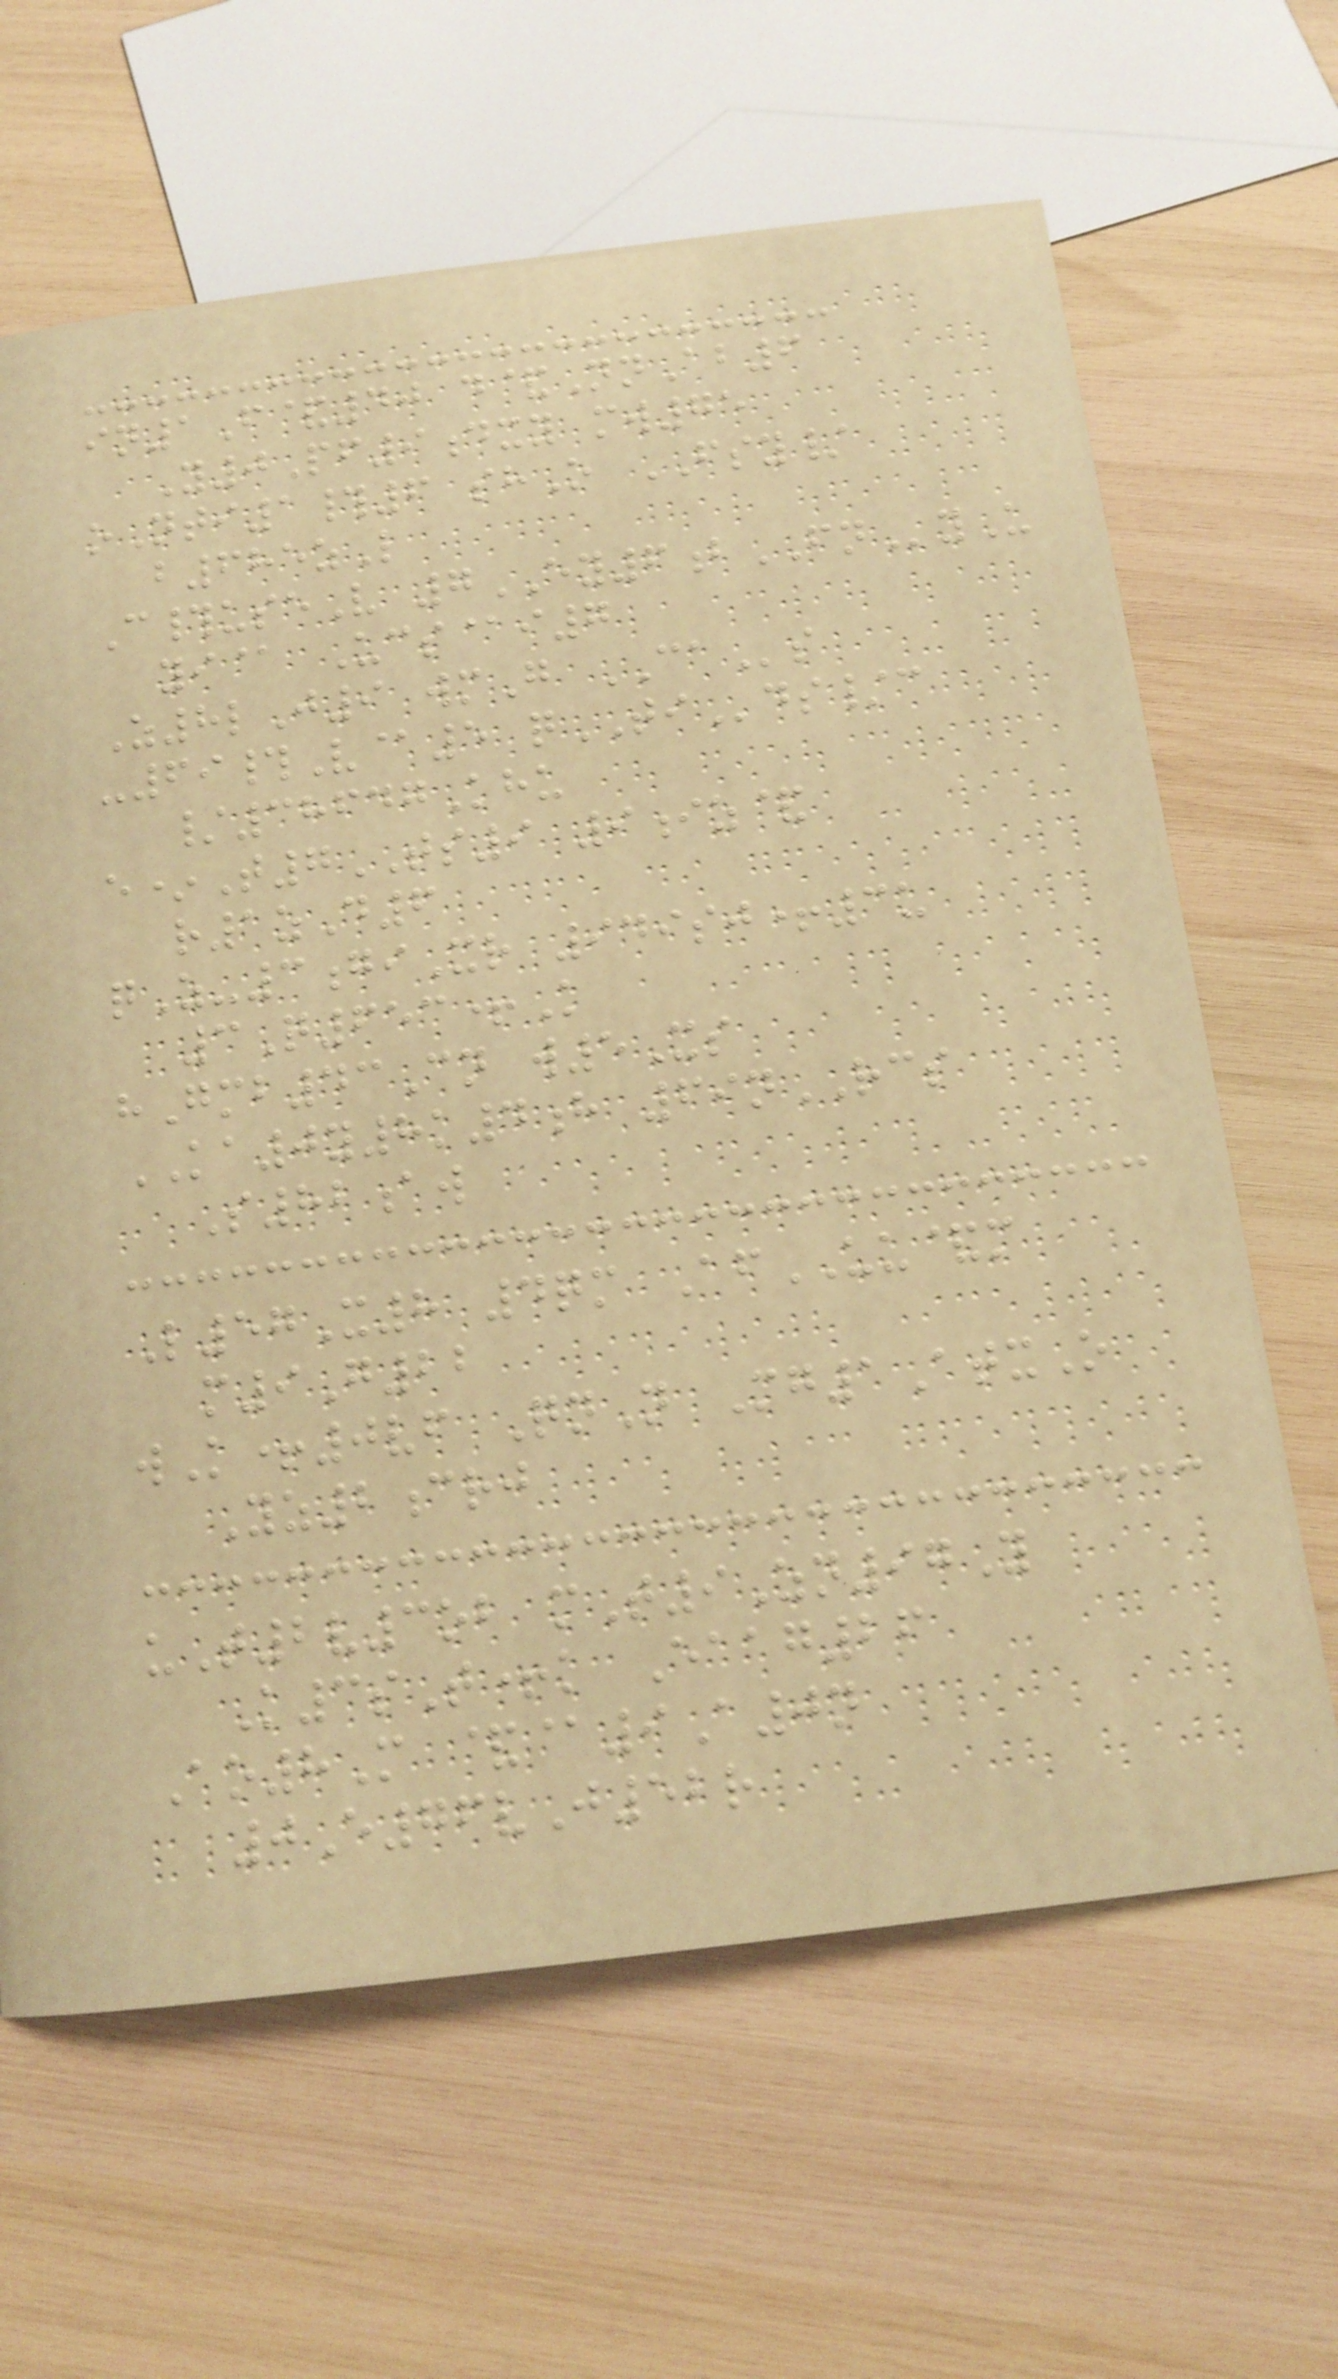in1F&40 d&NnAb6
Y0Pf9dxy mw75
oNti1#6 shO FSY/
b685zL
C#useV 7EY6bFNyU
yi@ Ucs@i7
Z8lJ9 wmG CAs
-69#V@5 qTIds/c
/38647Khu
e*T7TS9 9iz&
r1zD6
qZ-3giXr 949sj+3u
3Q653+K
hGmb43Cn w5Xs
KA0y8k4h 69nRCS
S82aw
L57X8 4qm AfUU&m
m9G22
wK+0vf QnN Mg1AtxO
Yz2crj
uT2v3ob mT9Zn97Y
K3sT+k Eaag26
Ao8M &@9A0n
0E76vJ52r
